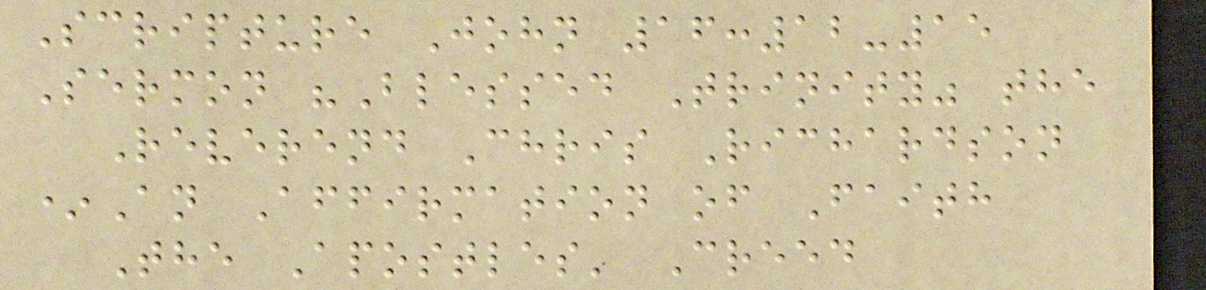Scripture John 16:12-15
Sermon "Blessed Trinity" the
Reverend Chris Richardson
*An Affirmation of Faith
The Apostles' Creed
